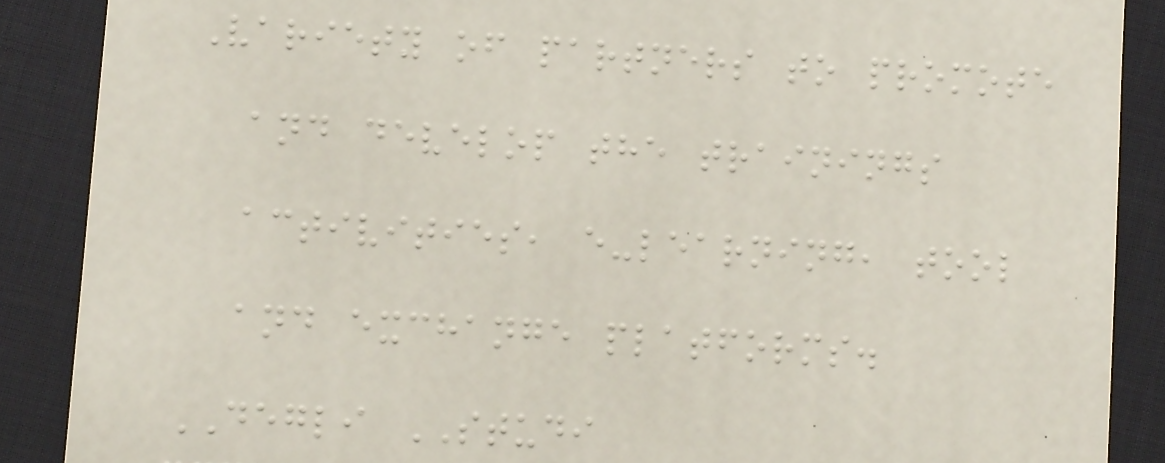Variety of partners to promote
and develop the trainings
activities, e-learning, tool
and exchange platforms.
DEGLI STUDI
